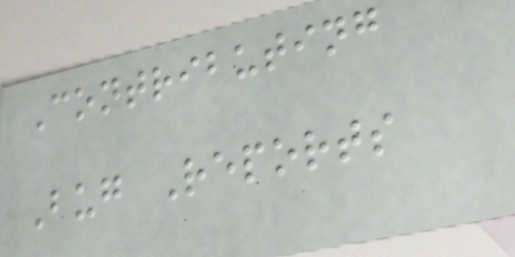Contributing
Bug Reports
